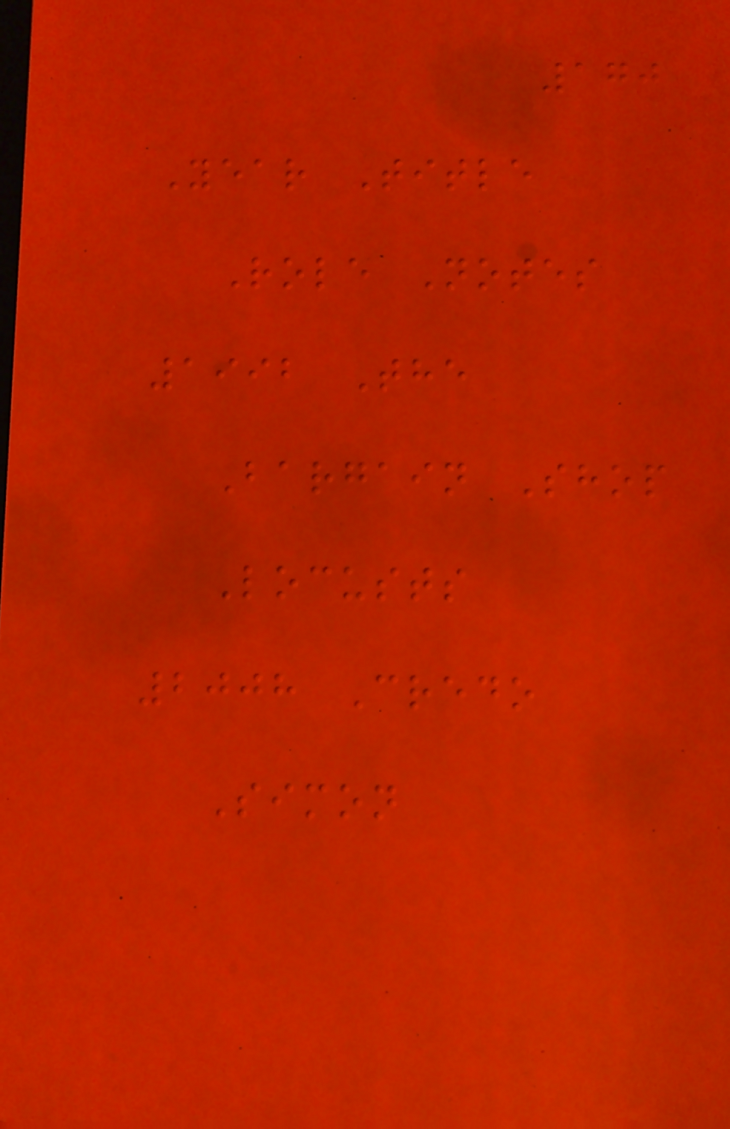170
Year Title
Role Notes
1992 The
Bargain Shop
Locusts
2008 Credo
Simon
